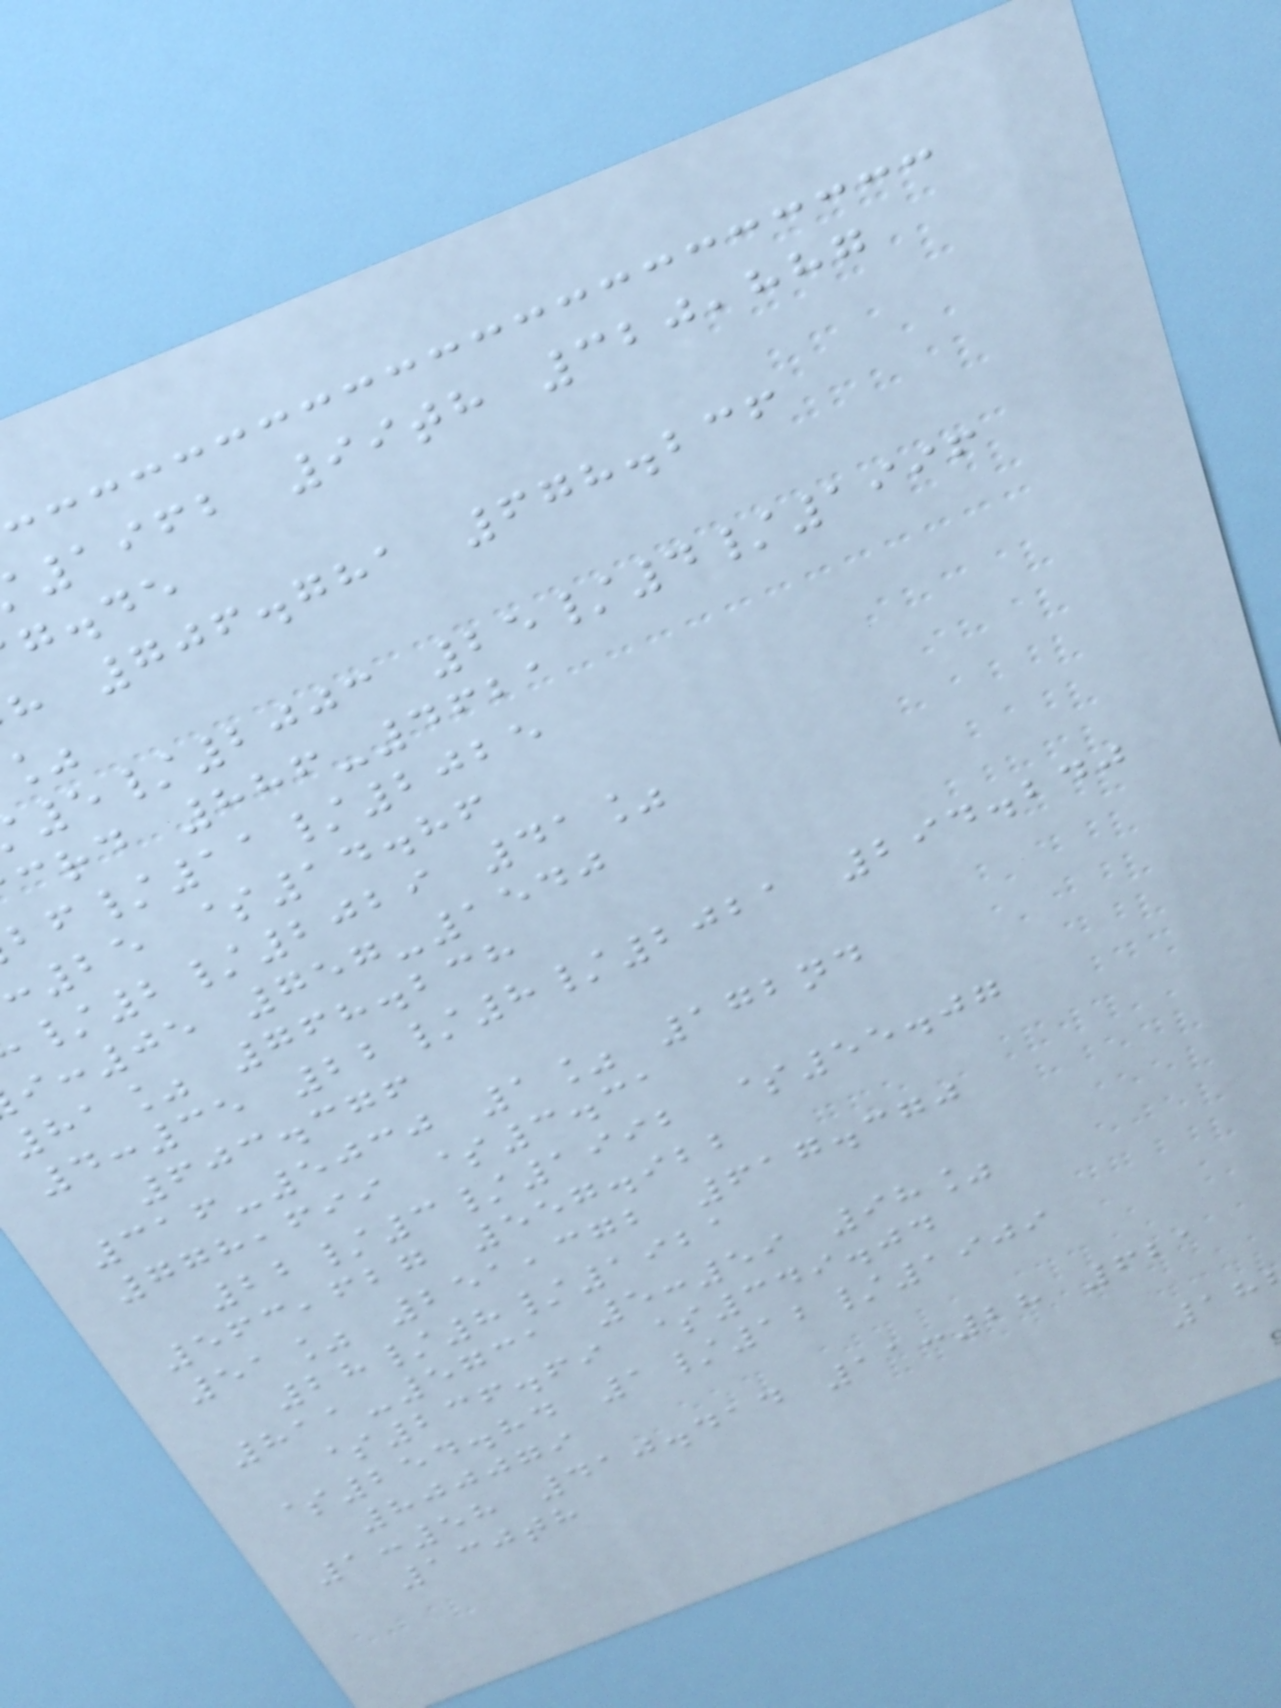1962 99th 320,887
g.de
h 706.781 678.236
5/2003 25/4/1996
crd 886-4621
/11/2025
25 $14.86
/2/2029 41%
:05 757-1540
81% 768.238
4:35 22/8/2021 294.240
603.376
316-5030 1% 172nd
778,699 $3.31
22/3/1992 $55.07
563,627 557.922
51% 251,372 617.370
28/8/1921
811-5731 5:59 98%
$236.69 $349.04
$254.84 1/12/1909
800079
1:58 410.414 11:28 621
130th
